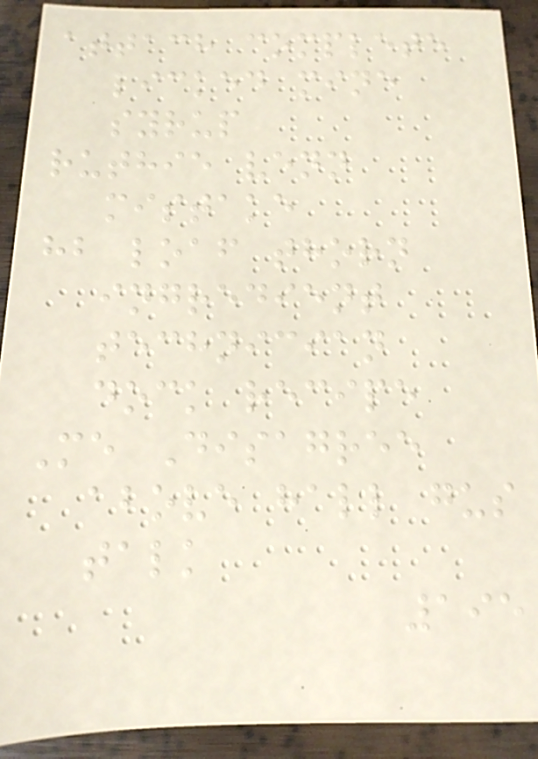attach complete
licked mine
syrup
ruthie venn
mistake
hb loaf thorn
ingredient
technician
dock recipe
Me Disagree
above hall gus
talk
195
